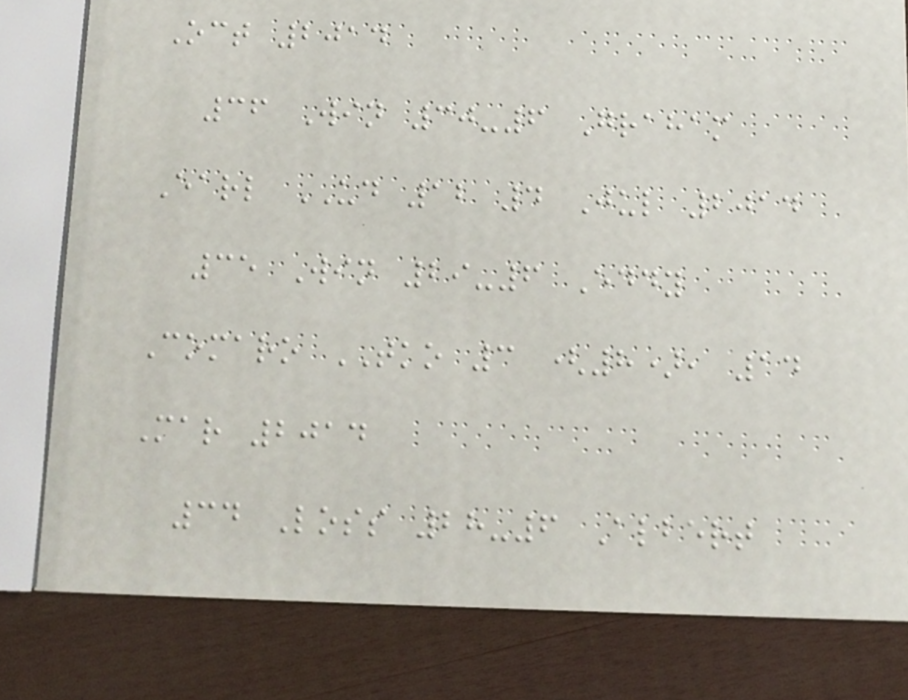Oct 2014
36 Win 30-6 Graham
Earl UD 12 4 Jul 2014
35 Win 29-6 Eddy
Comaro TKO 3 (8), 14
Mar 2014
34 Loss 28-6 Albert
